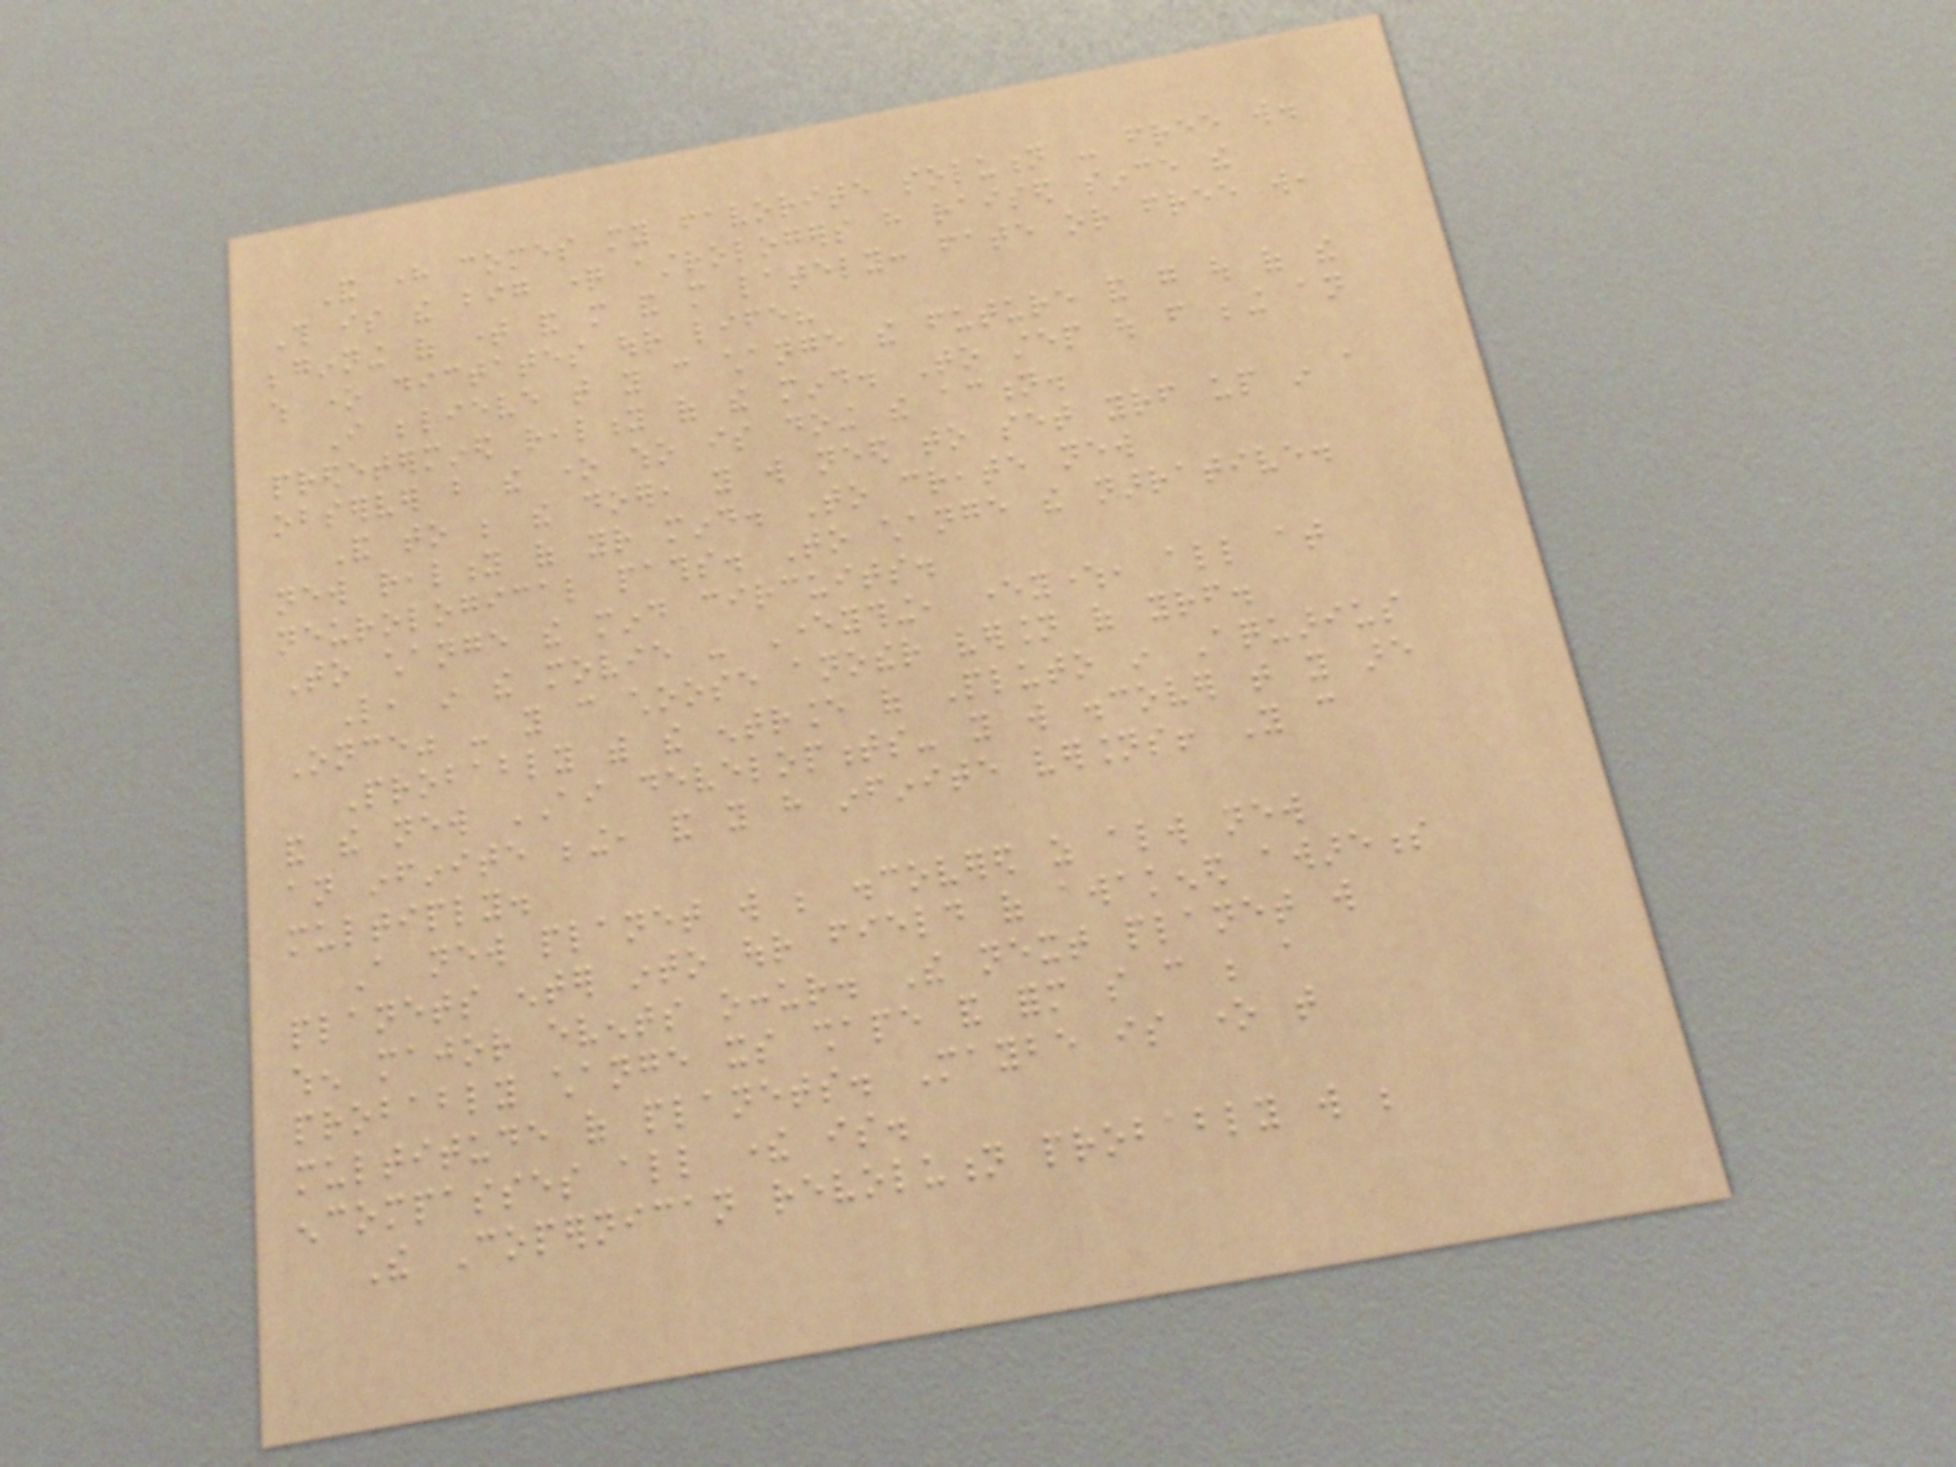And here comes my favorite solution - free will.
This is the big question astrologers have raised since the
beginning of time and more and more lately: fate or free will,
which one dictates our life?
I believe that you can change the future and go out of the
predetermined reality of the mind. To step out from being an
observer but the one who is doing the action.
And to be the doer, you will need to set yourself up in a
new reality of your mind. To create new
neurological paths. To change the narrative.
To change the mind circuits.
Like, in the movie - Everything, everywhere, all at
Once" - you can choose another version of yourself.
Probably with the entrance of Pluto in Aquarius
and the new AI developments- you will discover that you are
an infinite being, and you have infinite versions! You can
multiply.
A new planet will be discovered as always new
planets enter into our field of awakened awareness
when major events occur. The next planet will
probably change its shape and form so can be a
multitude of planets. Maybe is one that
encompasses all there is.
The Copernican revolution probably will be
